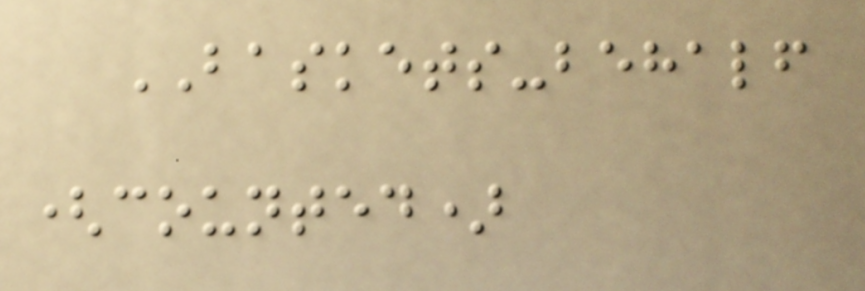BASKETS-behalf
(counted)
